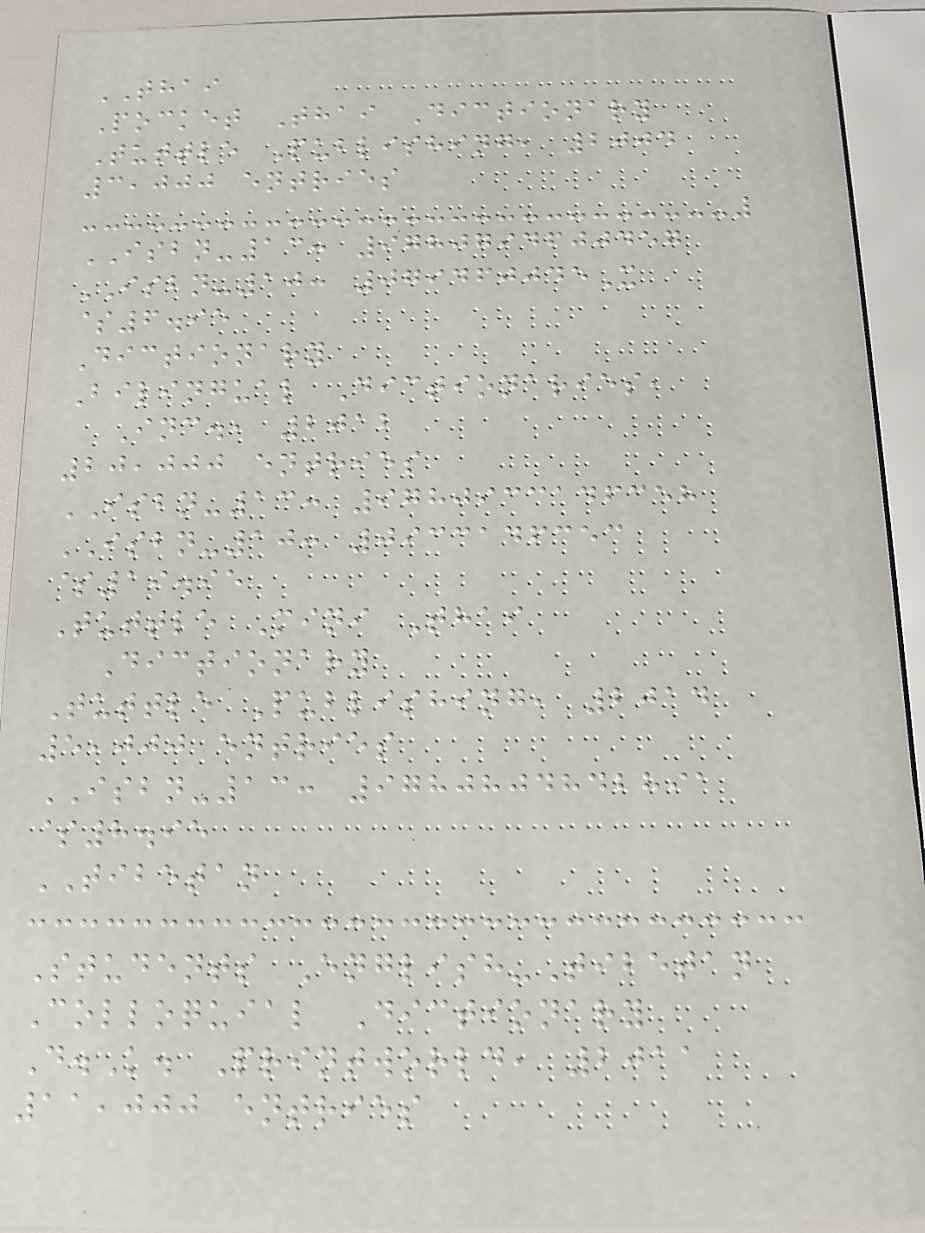THAI
Pocket Thai Dictionary
Tuttle Publishing, 2004
3,000 entries
ISBN-13: 9780794600457
ISBN-10: 079460045X
$6.95
Dictionary
Bilingual Dictionaries,
Inc., 2012
20,000 entries
ISBN-13: 9780933146358
ISBN-10: 0933146353
$19.95
Tuttle Mini Thai
Dictionary
Tuttle Publishing, 2014
5,000 entries
ISBN-13: 9780804842891
$8.95
TIBETAN
Students English-Tibetan
Colloquial Dictionary
D.K. Printworld, 2011
11,000 entries
